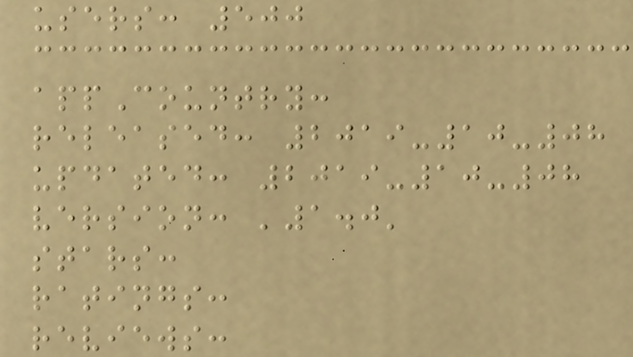users: 500
appCountry:
released: 2019-10-08
updated: 2019-10-08
version: '1.0'
stars:
ratings:
reviews:
